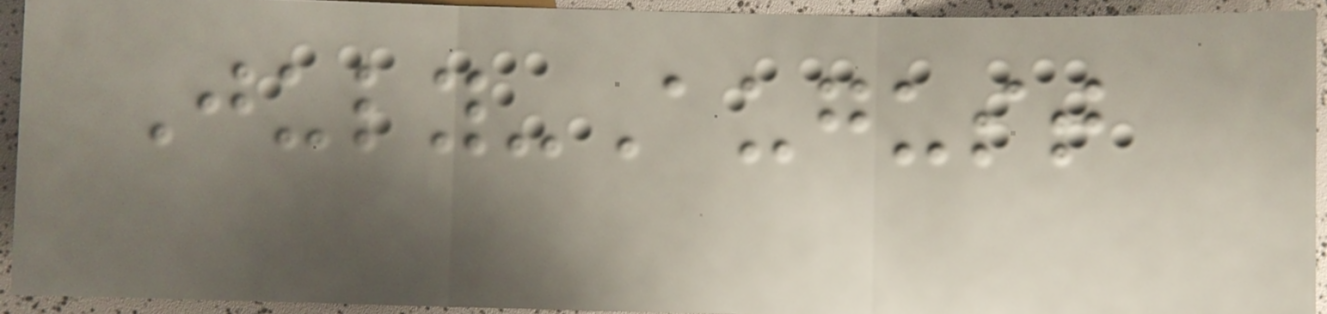July-August
